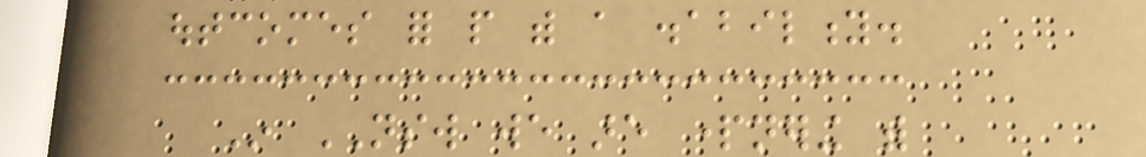outcomes for people with a disability.
In NSW we are partnering with
